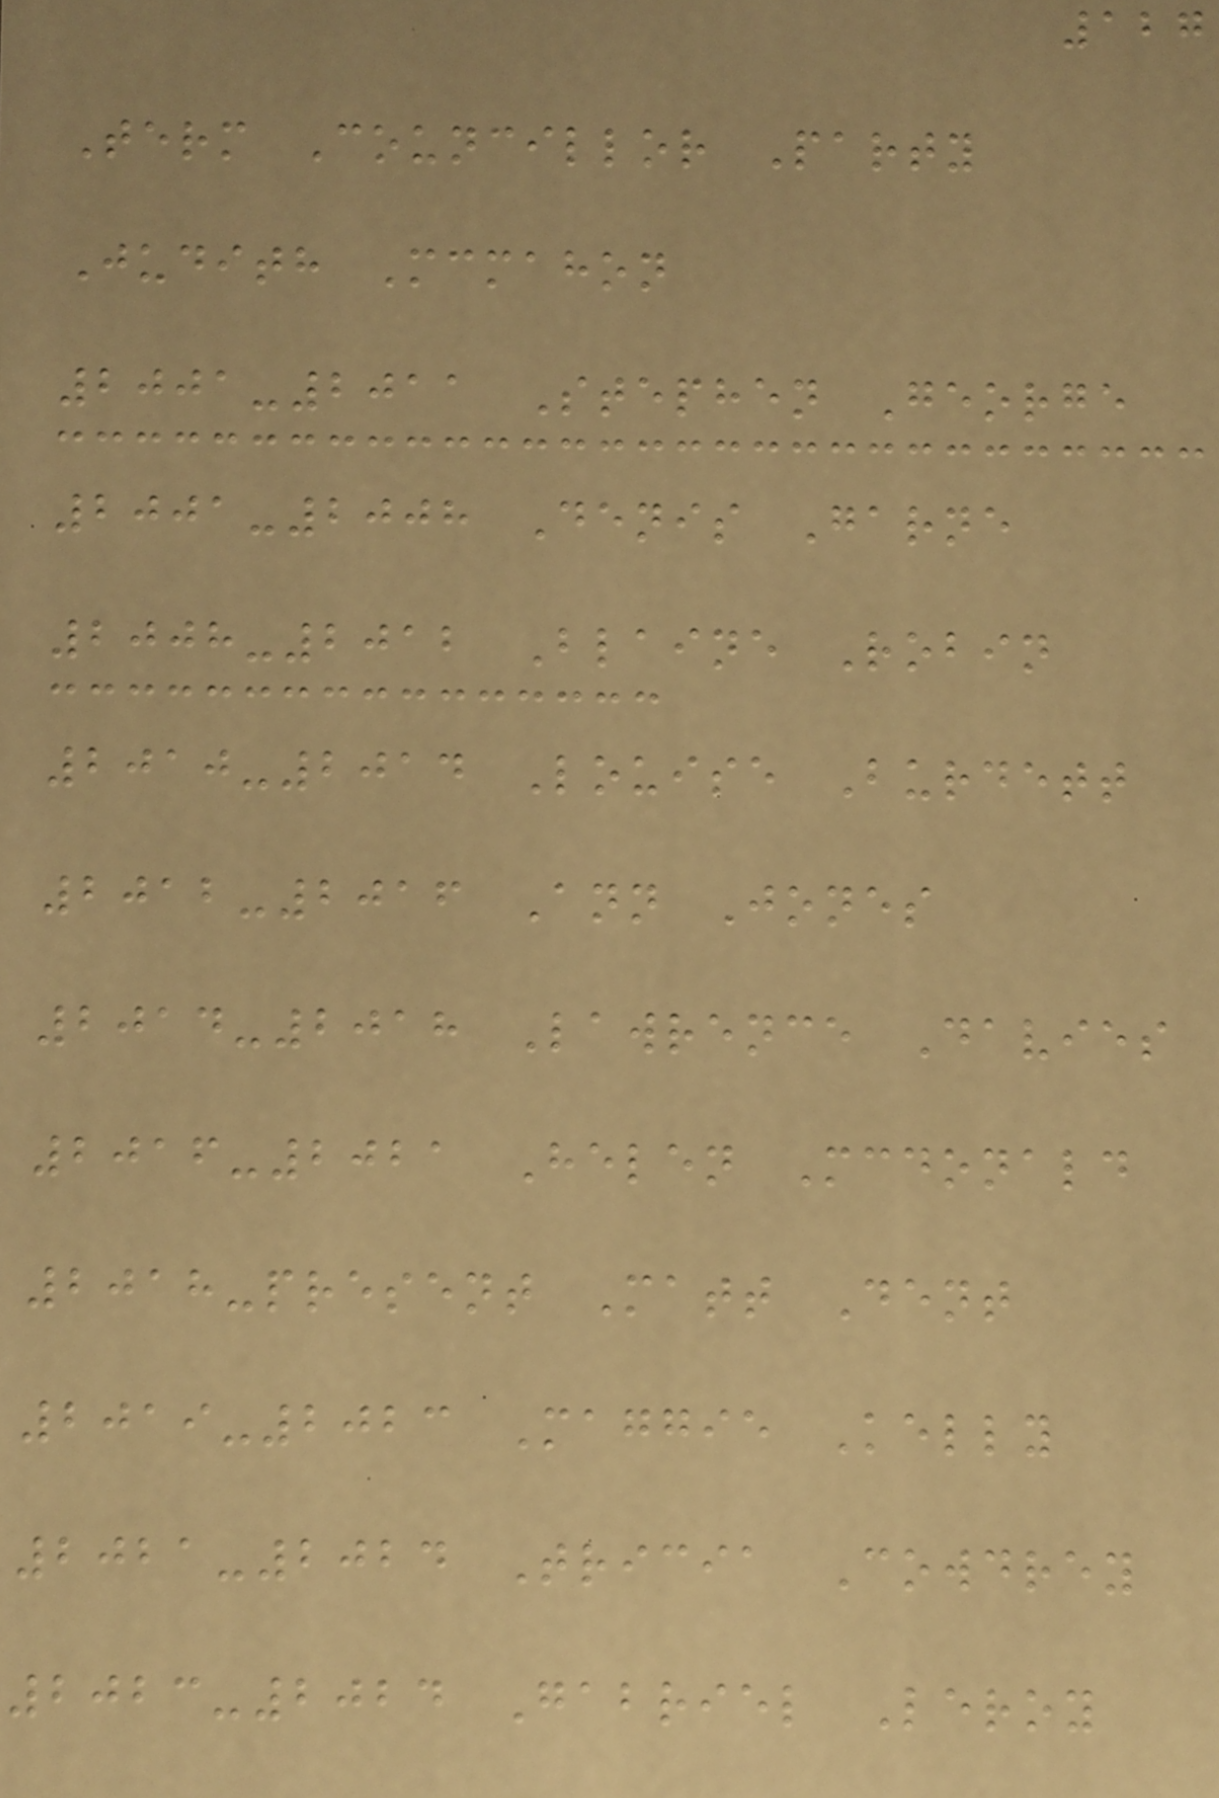127
Term Councillor Party
Judith Mcmahon
2001-2011 Stephen George
2001-2008 Denis Garne
2008-2012 Blaine Robin
2010-2014 Louise Burdett
2012-2016 Ann Jones
2014-2018 Lawrence Davies
2016-2021 Helen Mcdonald
2018-present Matt Dent
2019-2023 Maggie Kelly
2021-2024 Tricia Cowdrey
2023-2024 Gabriel Leroy
